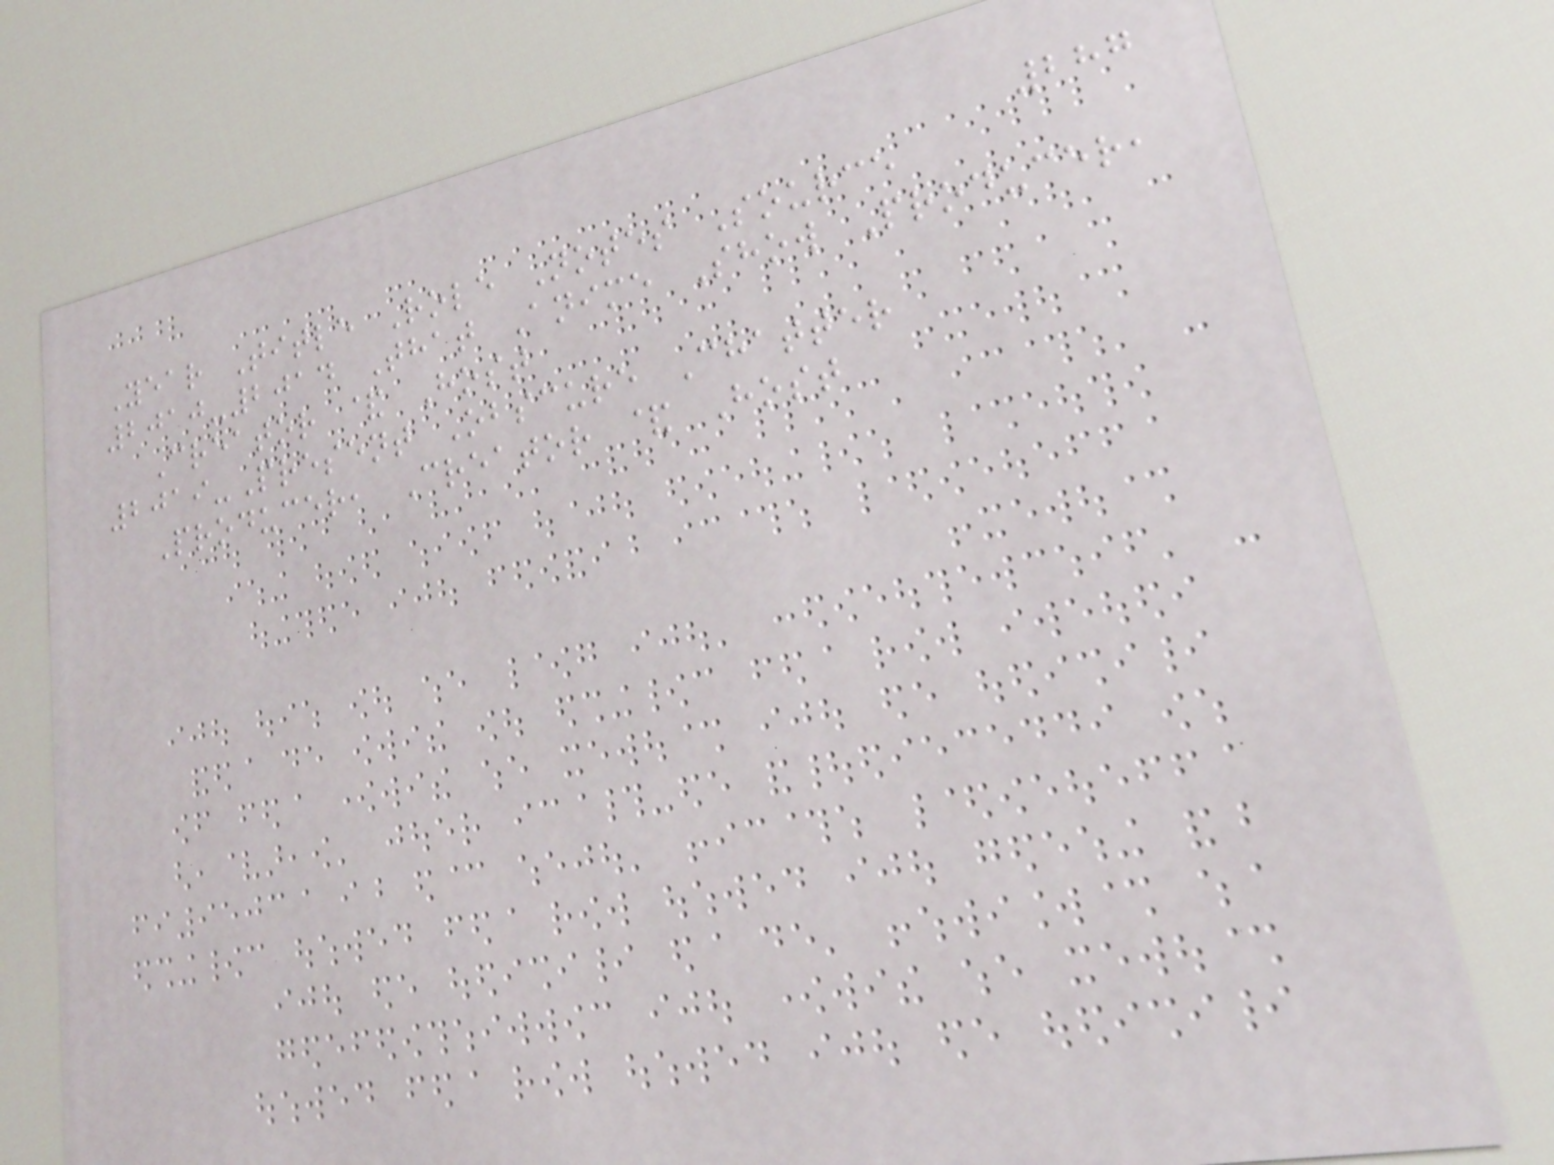287
Year Title Role Notes Source
2010-2014 That Anime Show Producer,
Creator & Host
2019-Present Obscure Chatter
Producer, Creator & Host
